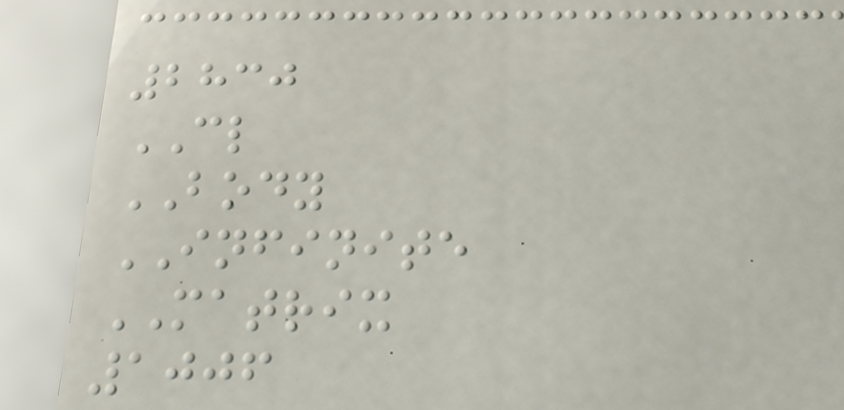2830
CL
BODY
INFINITE
MATRIX
1006
